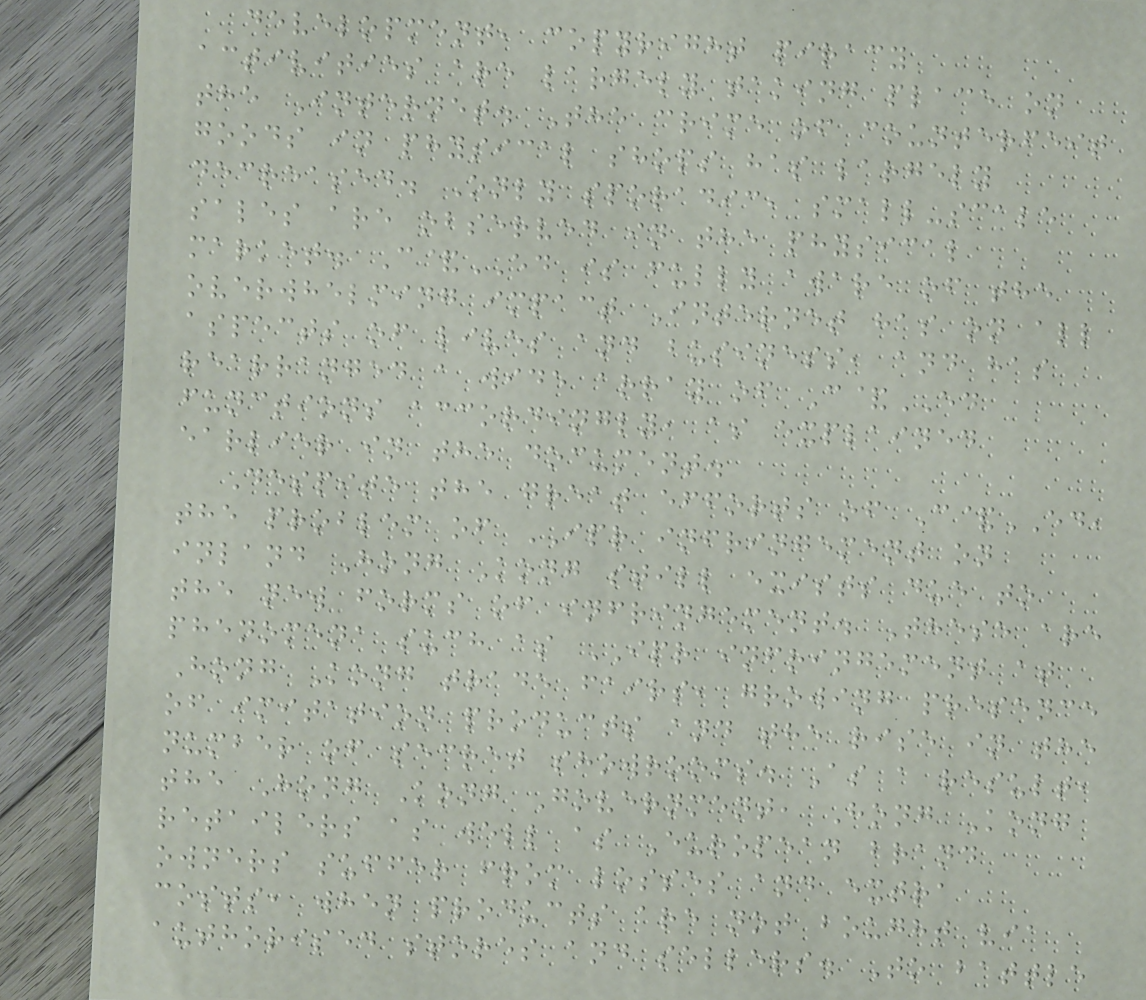development, copyright piracy
activities are largely taking place on
the Internet. The crime of counterfeit
goods in physical shops has largely
decreased. Only sporadic, small-scale
sales are observed in the physical
market. C&ED is fully aware of the
overwhelming impact Internet has on all
aspects of lives and business, and has
rearranged a wide array of C&ED
functions accordingly, as explained
earlier in the document.
Despite the great efforts of C&ED,
the problem of IPR infringement on
inland Hong Kong still exists due to
the new forms of infringement. These are
phenomena such as IPR infringement at
Hong Kong trade fairs, growing presence
of imitation products and the rise in the
number of secret showrooms. As a result,
the Hong Kong Government, Hong Kong
retailers as well as European brand
owners suffer from losses and extra
costs, when products are not bought via
authorised stores and sellers. To battle
